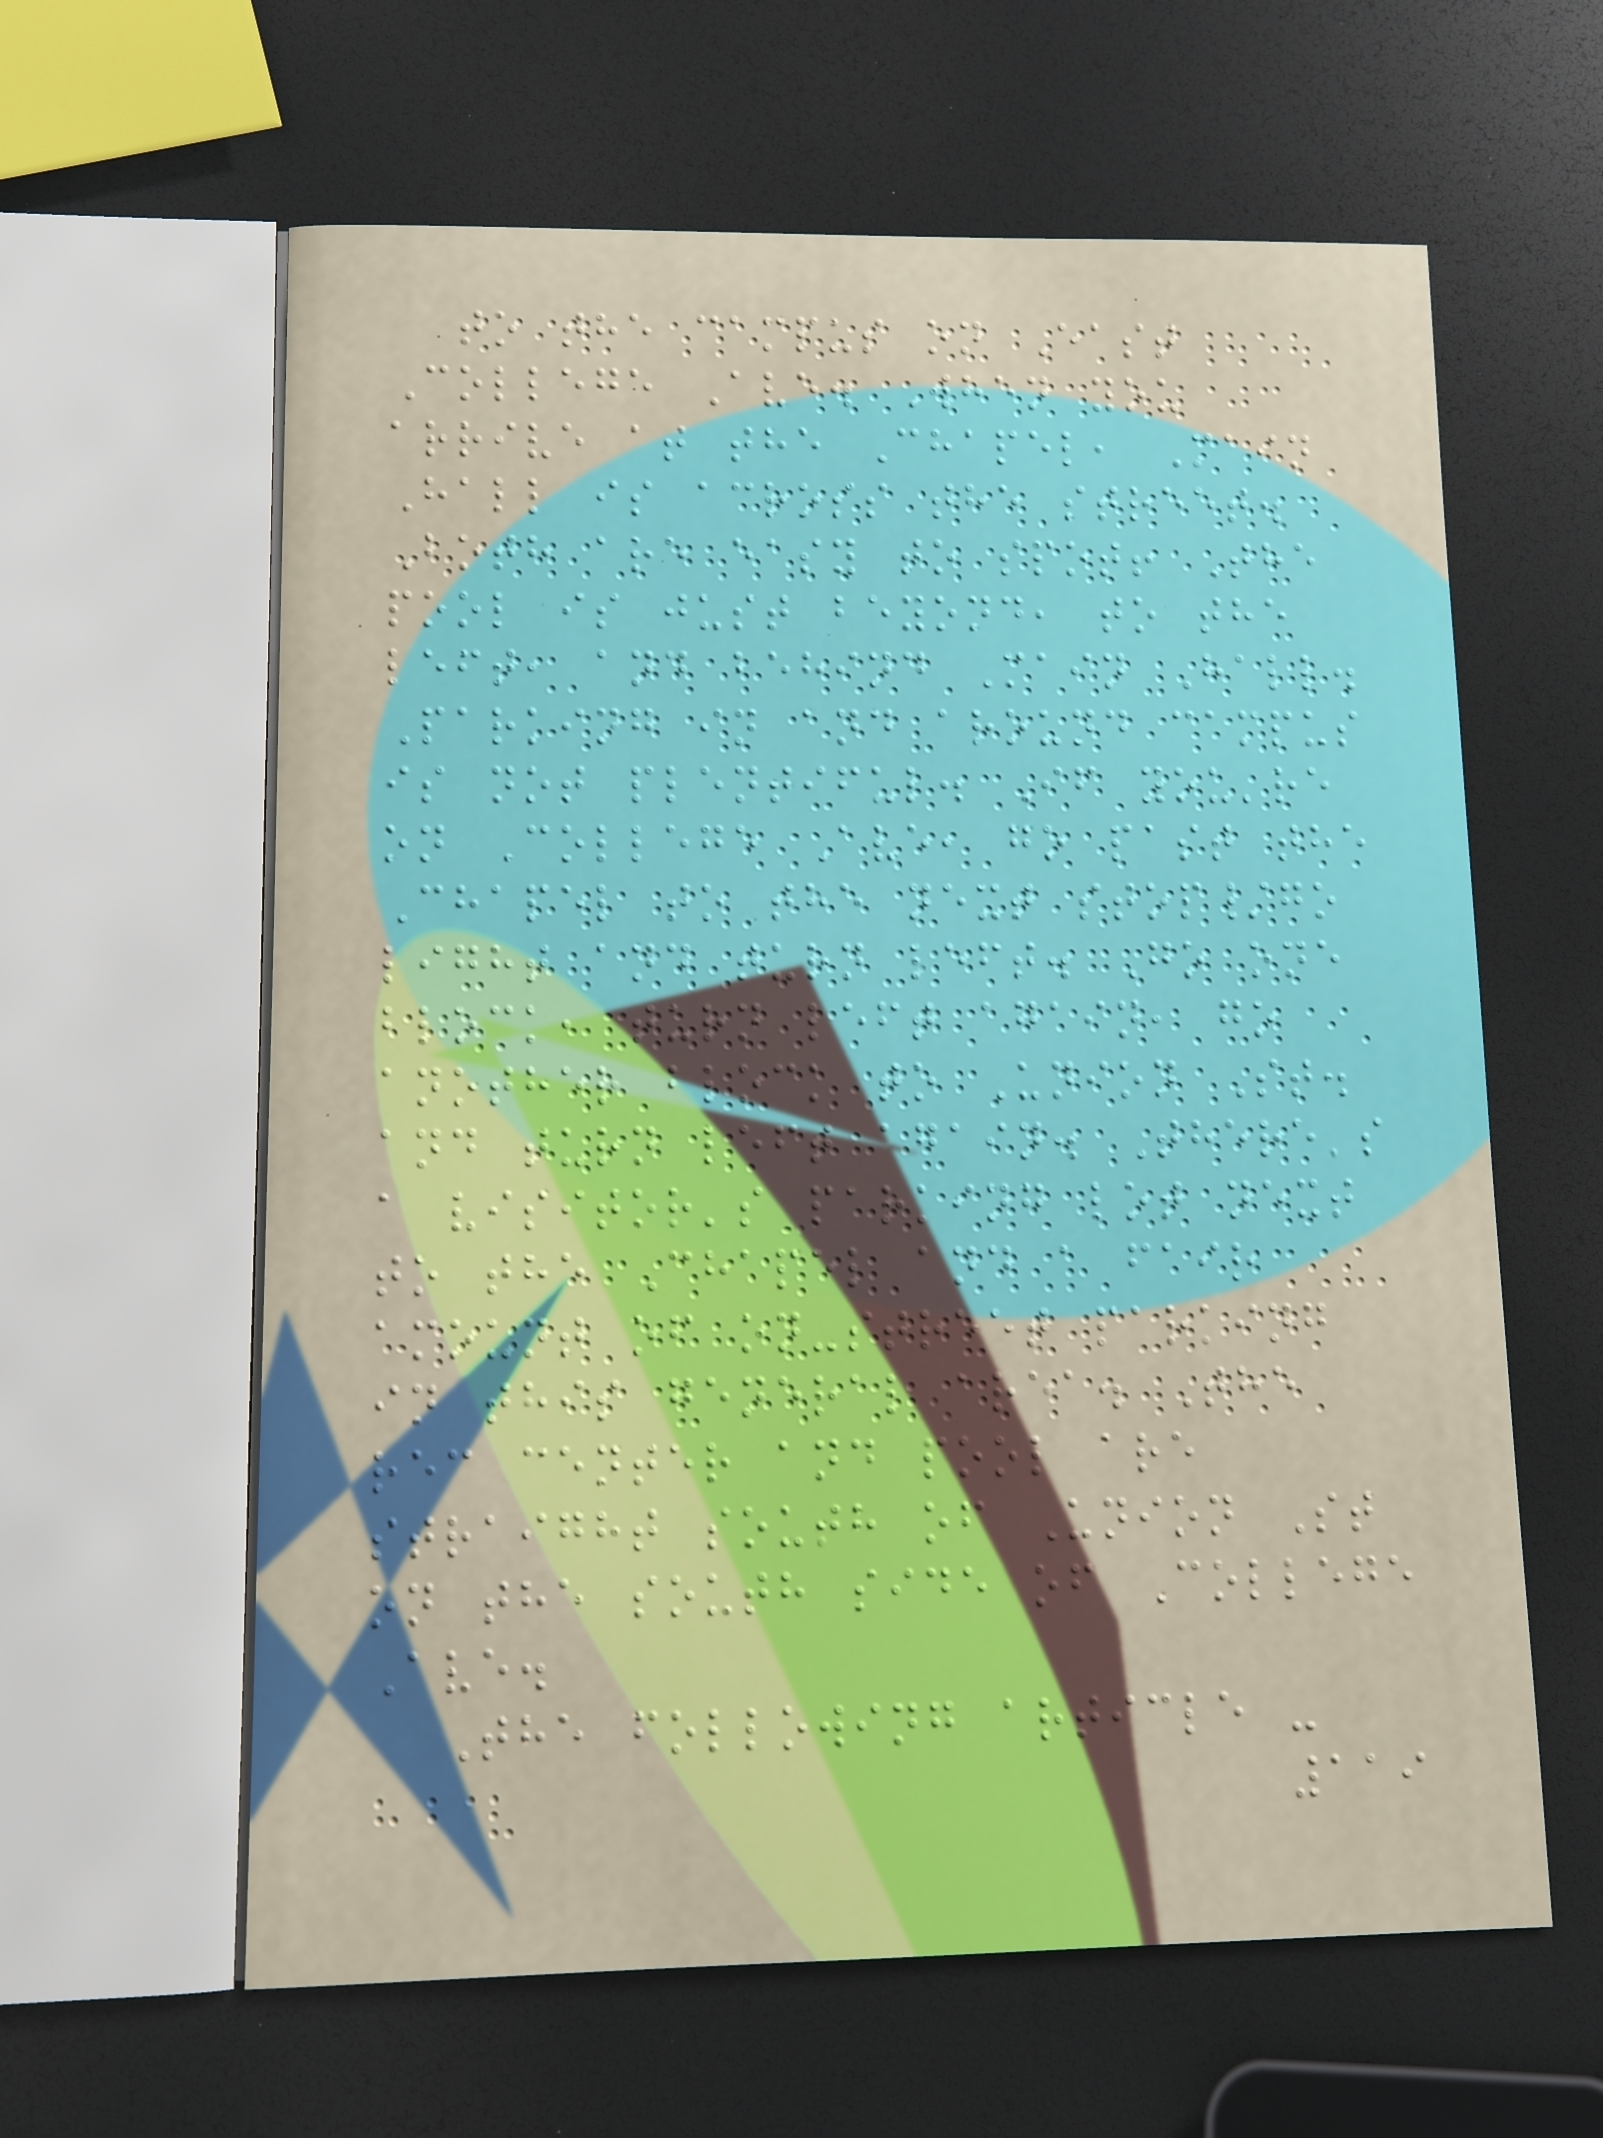to the campus on East
College Ave. When you
arrive at the Chapel, Main
Hall is across the street.
Both are easy to spot! The
pool is just beyond, to the
left, and behind Main Hall.
Parking in and around campus
is not plentiful. If you're
on College Ave, go past the
Chapel to the next stop/go
light and turn left. Go one
block, turn left again, go
another block to Union St.
and turn left again. There's
a visitor's parking lot next
to the Chapel and a fair
amount of on-street parking
in this general area. The
rec center and pool are
straight south of Union St
on the south side of College
Ave.
The following article -
119
